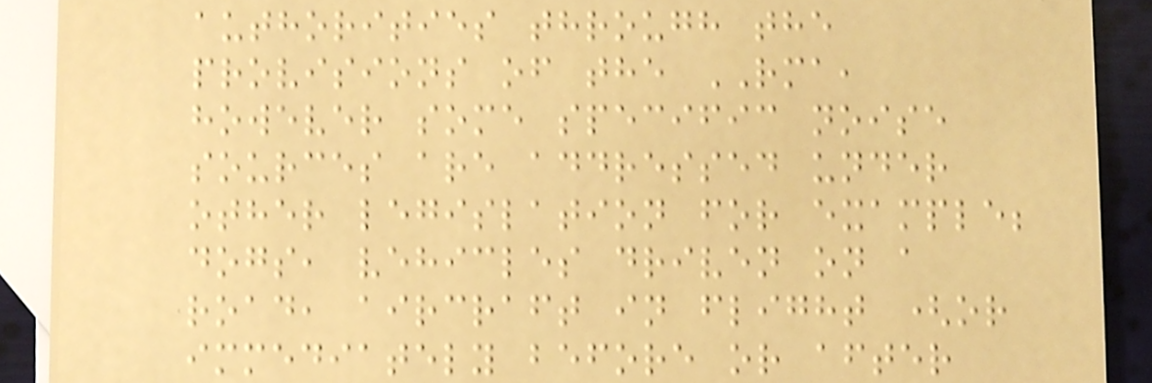authorities through the
provisions of the RMA,
however some specific noise
sources are addressed under
other legislation for example;
dogs, vehicles driven on a
road, aircraft in flight (or
immediately before or after
